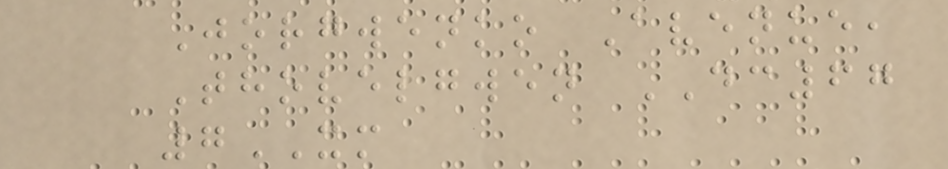Jorgwenko Avenue,
Thovelgwen DC67
7XM
